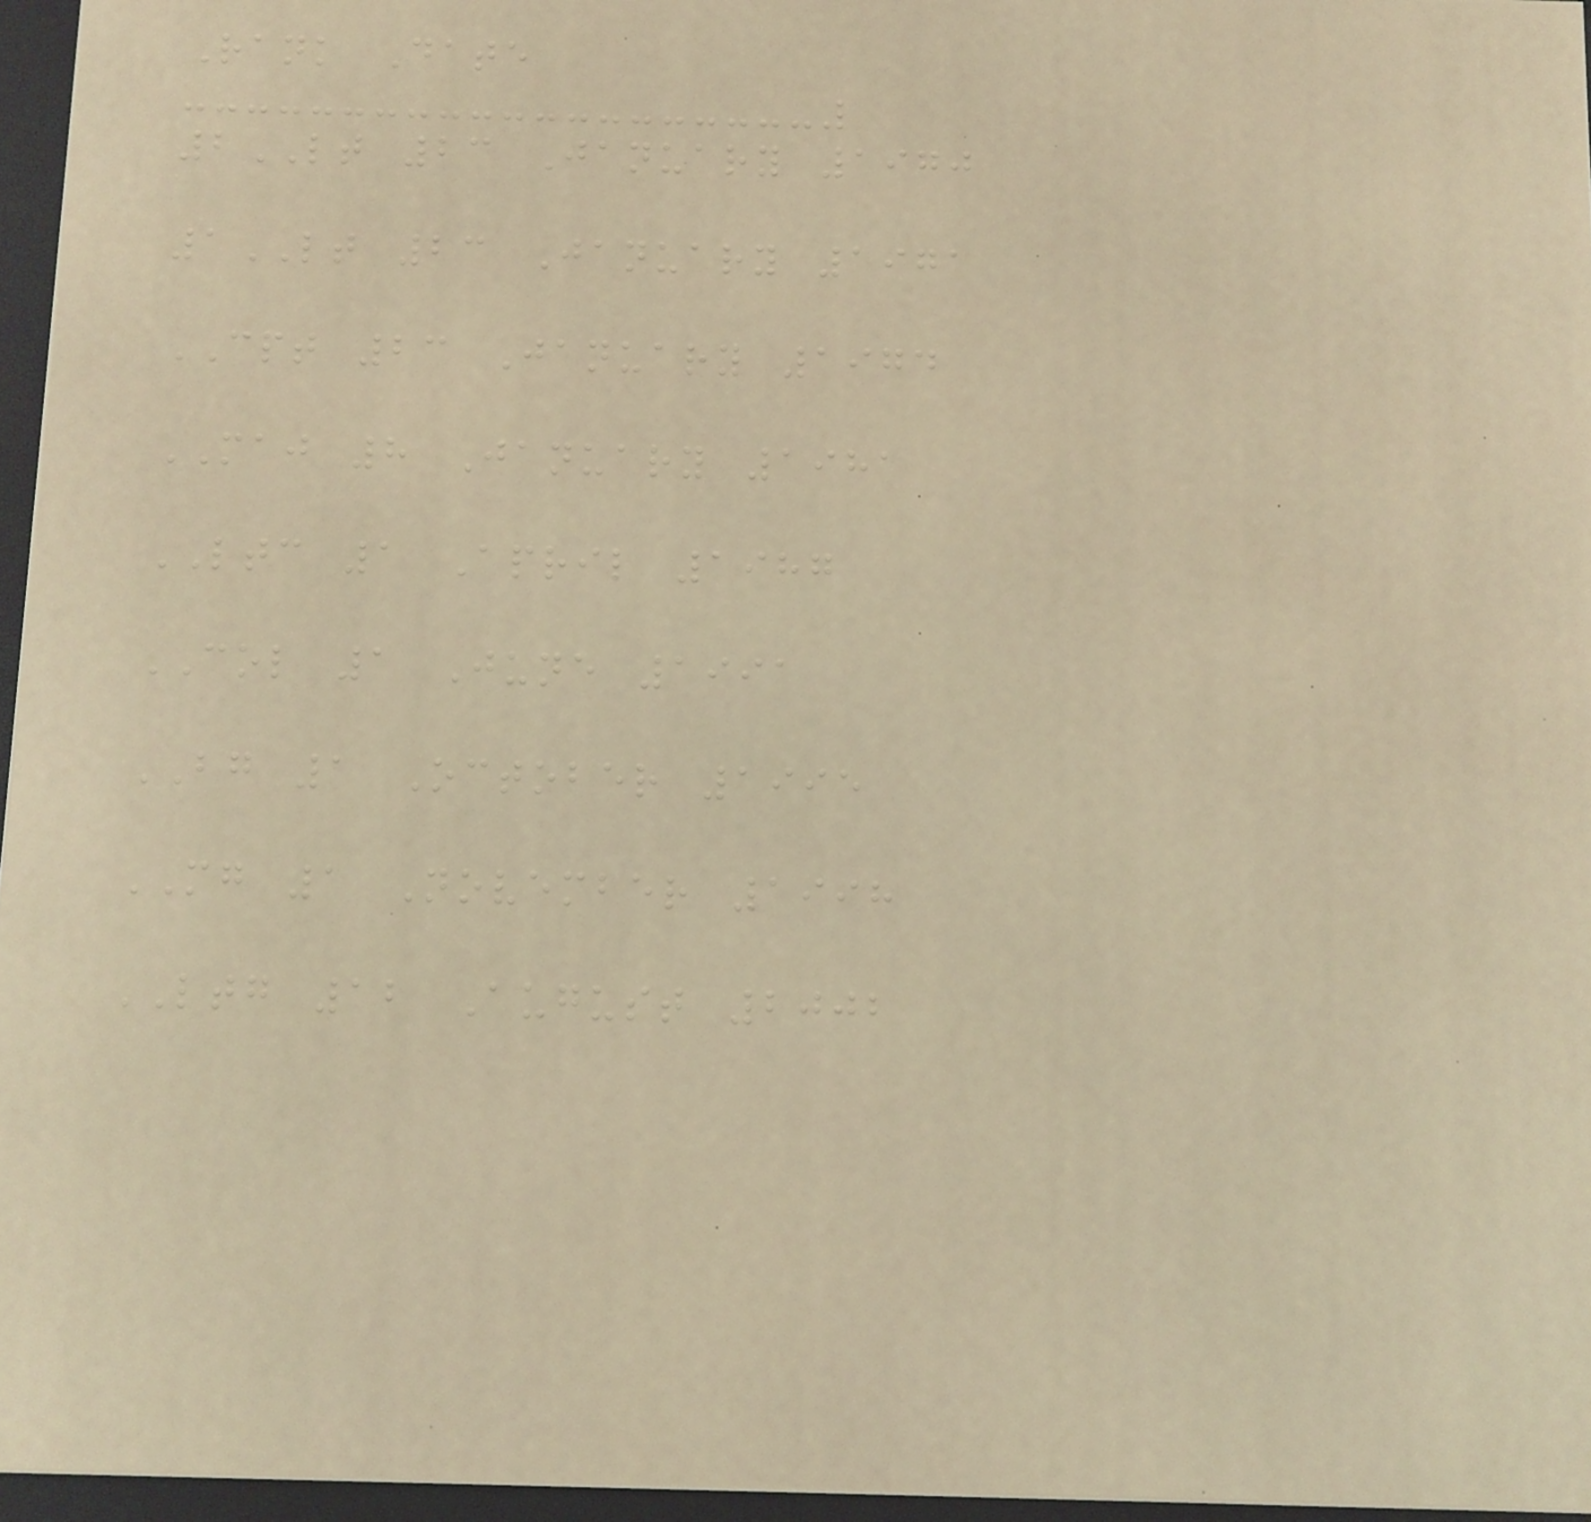Rank Date
2LT 23 January 1970
1LT 23 January 1971
CPT 23 January 1974
MAJ 8 January 1981
LTC 1 April 1987
COL 1 June 1991
BG 1 October 1995
MG 1 November 1998
LTG 12 August 2002
